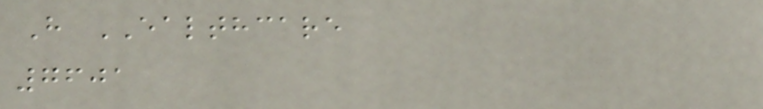H EALTHCARE
7601
